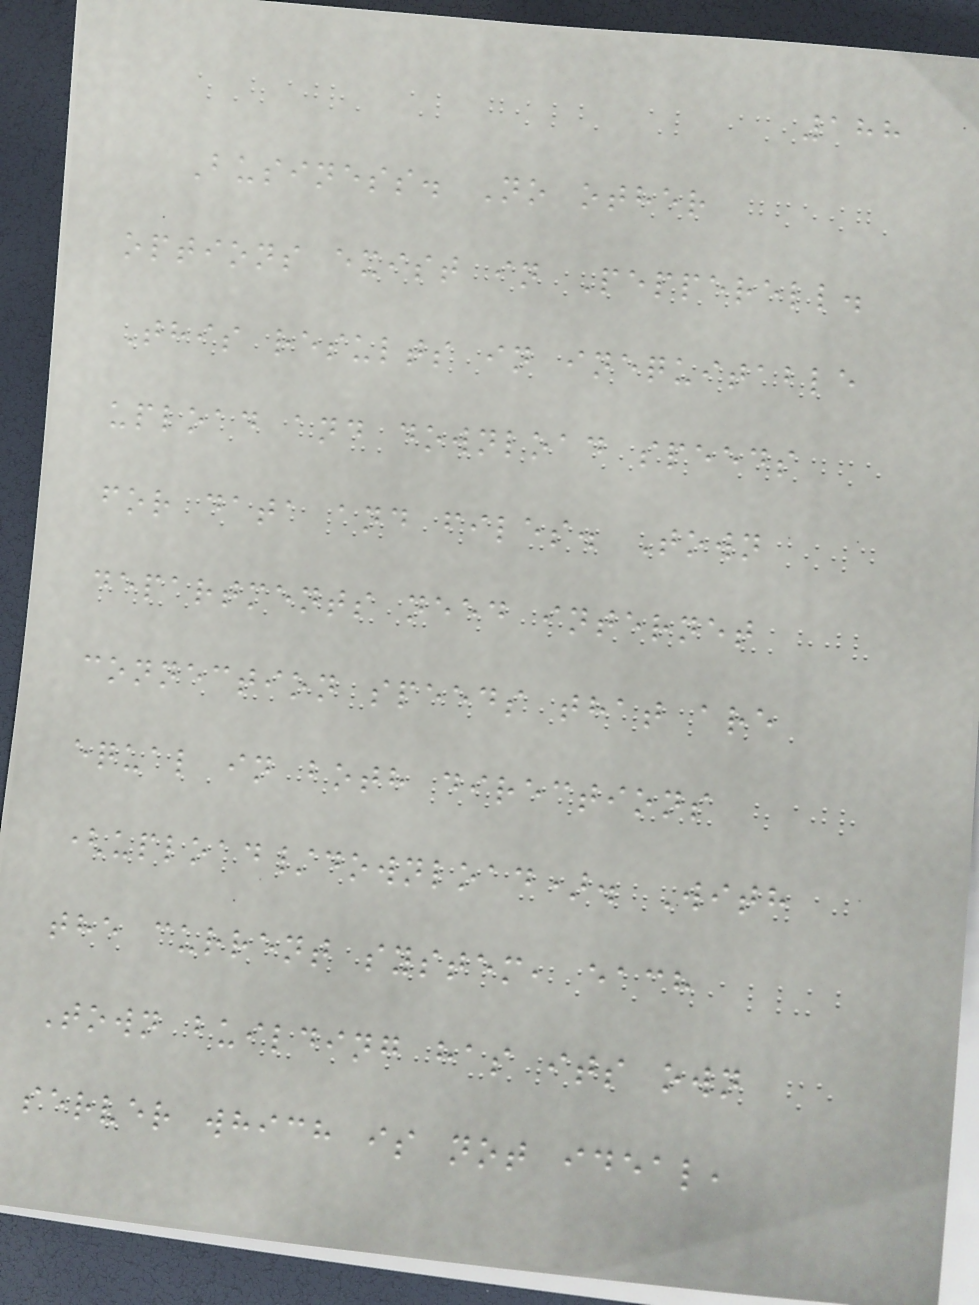188
Business. No other
options exist in Pepperell.
This results in inequitable
upload and download speeds
for data and files. Town
departments need internet
connection speeds that are
equal in both directions
(upload/download). With
the current system, each
Town building has its own
server which is not ideal,
